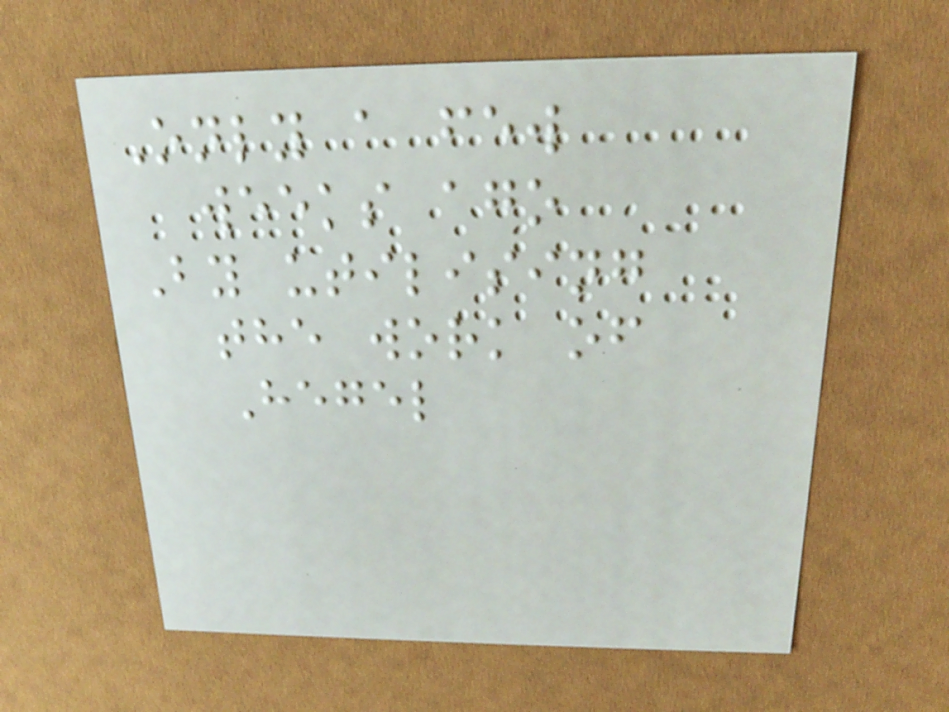Only a few
weeks ago
By utilising
the work of
Hegel
